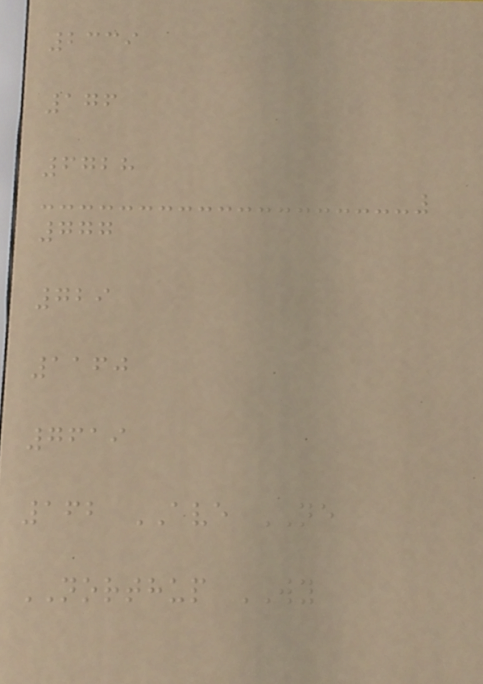2339
176
6728
777
729
1160
7619
162 AVE NE
NORTHUP WY
